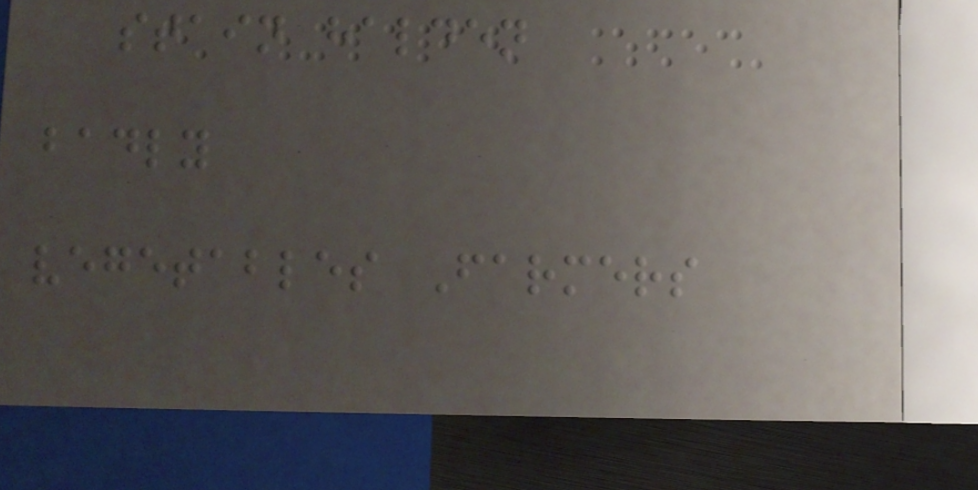stain halden
badly
vegetables Farmers
